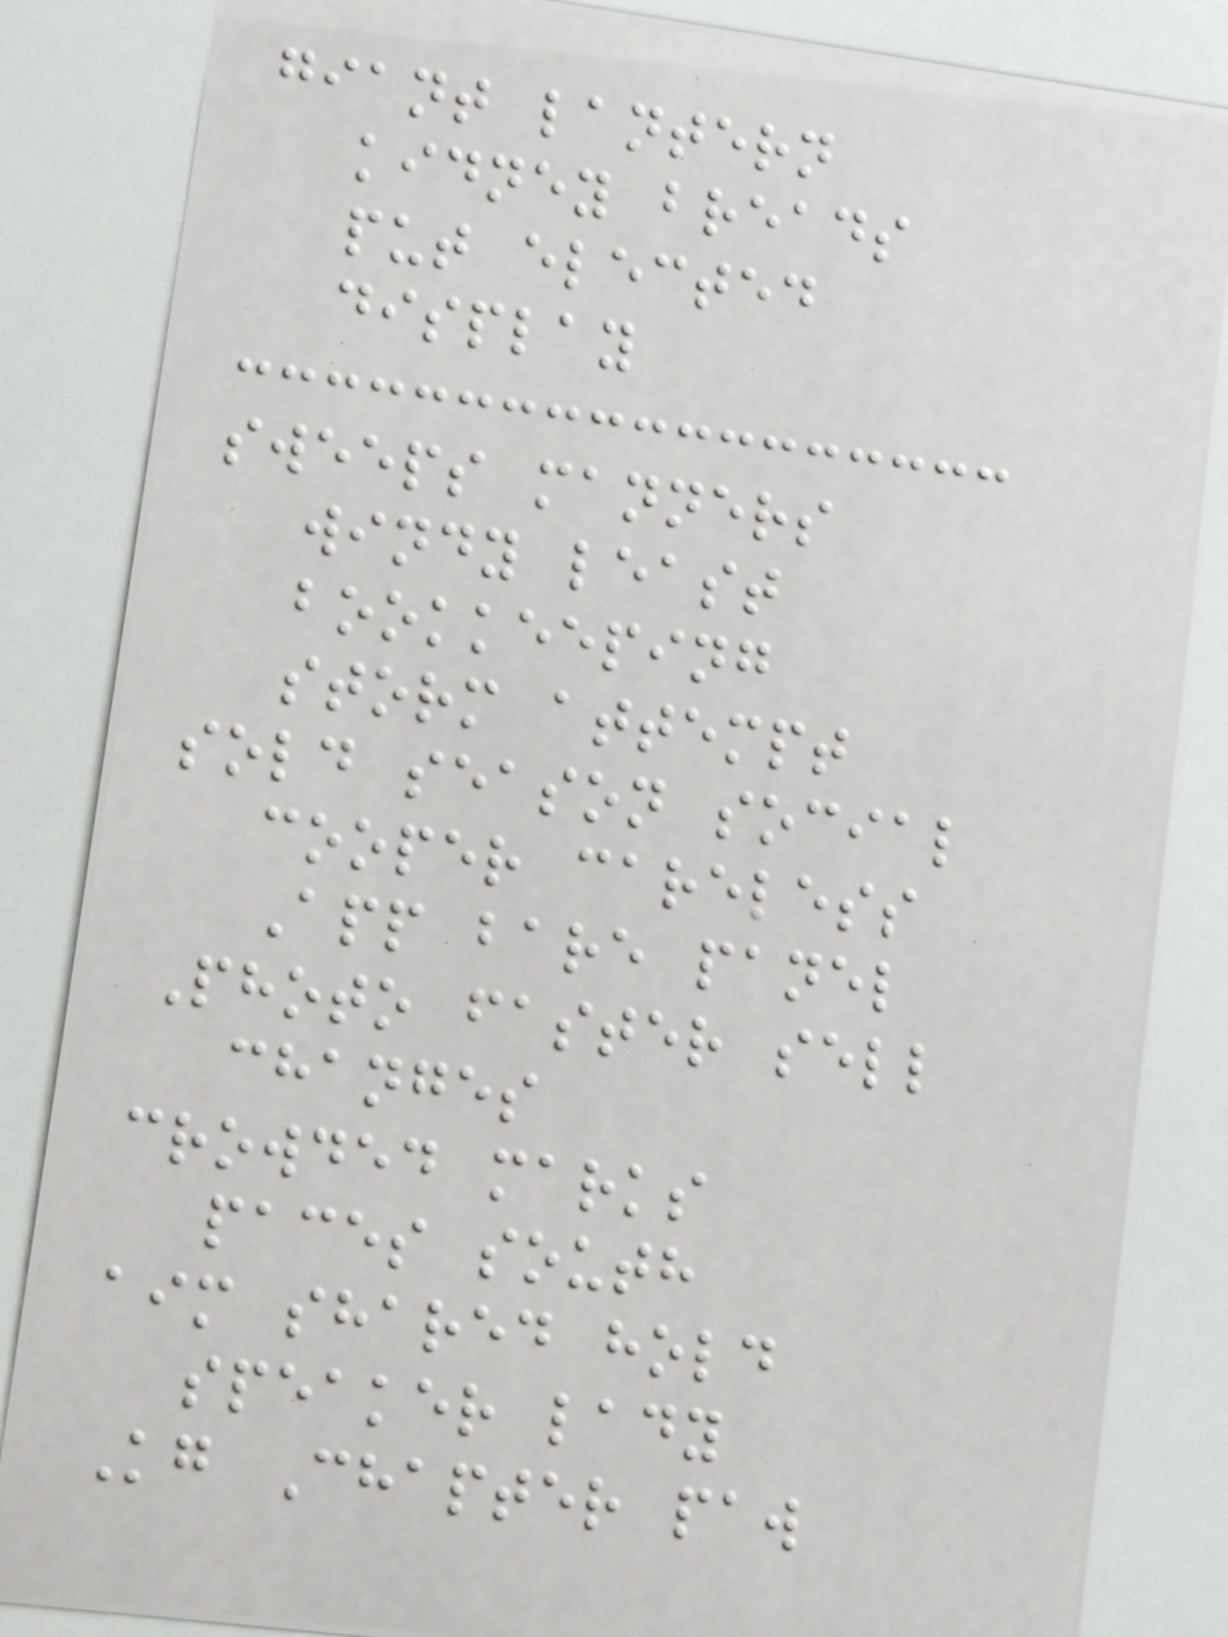giant lantern
kidney breads
put elected
display
sweeps manners
windy least
bookkeeping
storm attempt
sold season social
cooper careless
App bare panel
Photo faster sell
changes
crowded marks
paces south
aim shared hold
speaker lady
Kg Chapter paw
